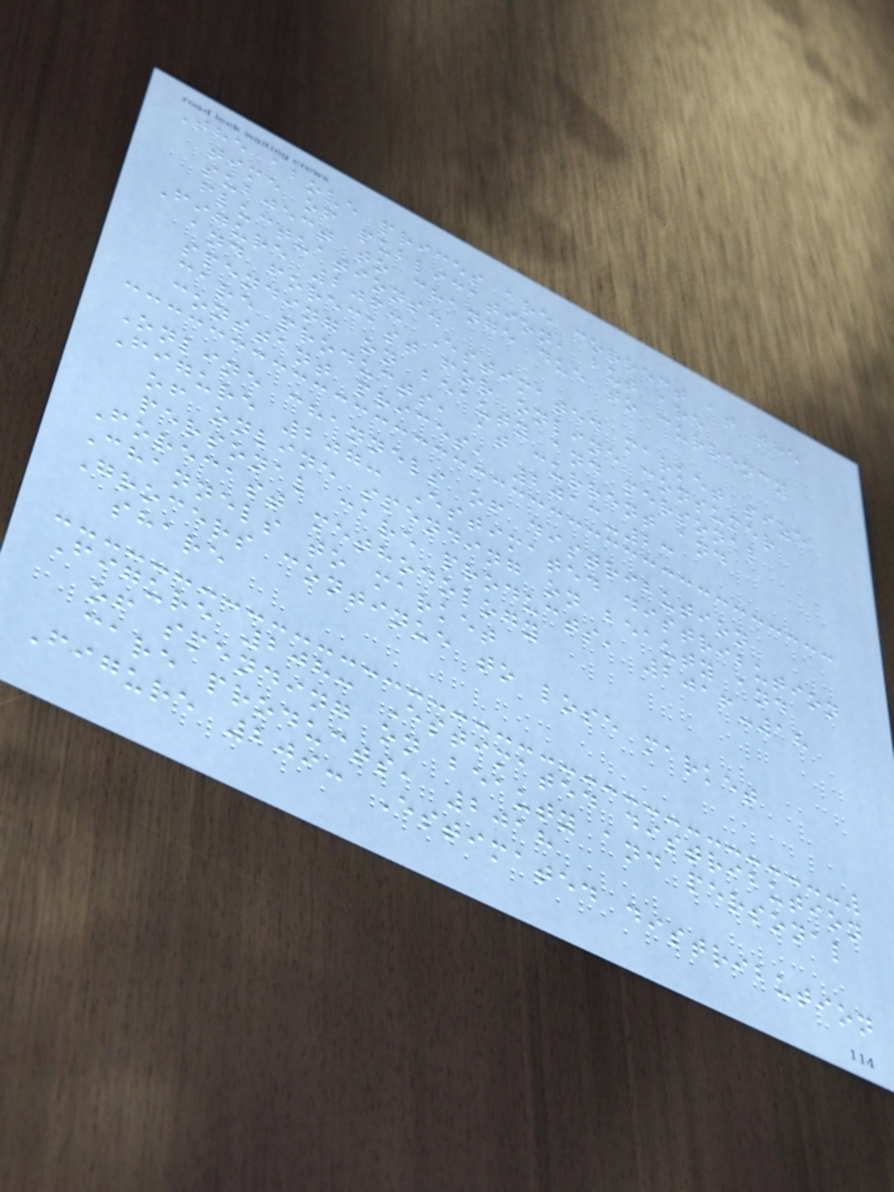The above prices are correct at the
time of publication, but are
subject to change due to currency
fluctuations.
Figure 206: Estimated market size
and forecast for online consumer
spending on beauty and personal
care products, at current and
constant prices, 2013-23
Online channels of distribution
Figure 207: Estimated distribution
of online spending on beauty and
personal care products, 2016-18
Forecast methodology
Channels to market
Grocers continue to lose market
share
Figure 208: Estimated distribution
of spending on beauty and personal
care products, 2018
Figure 209: Estimated distribution
